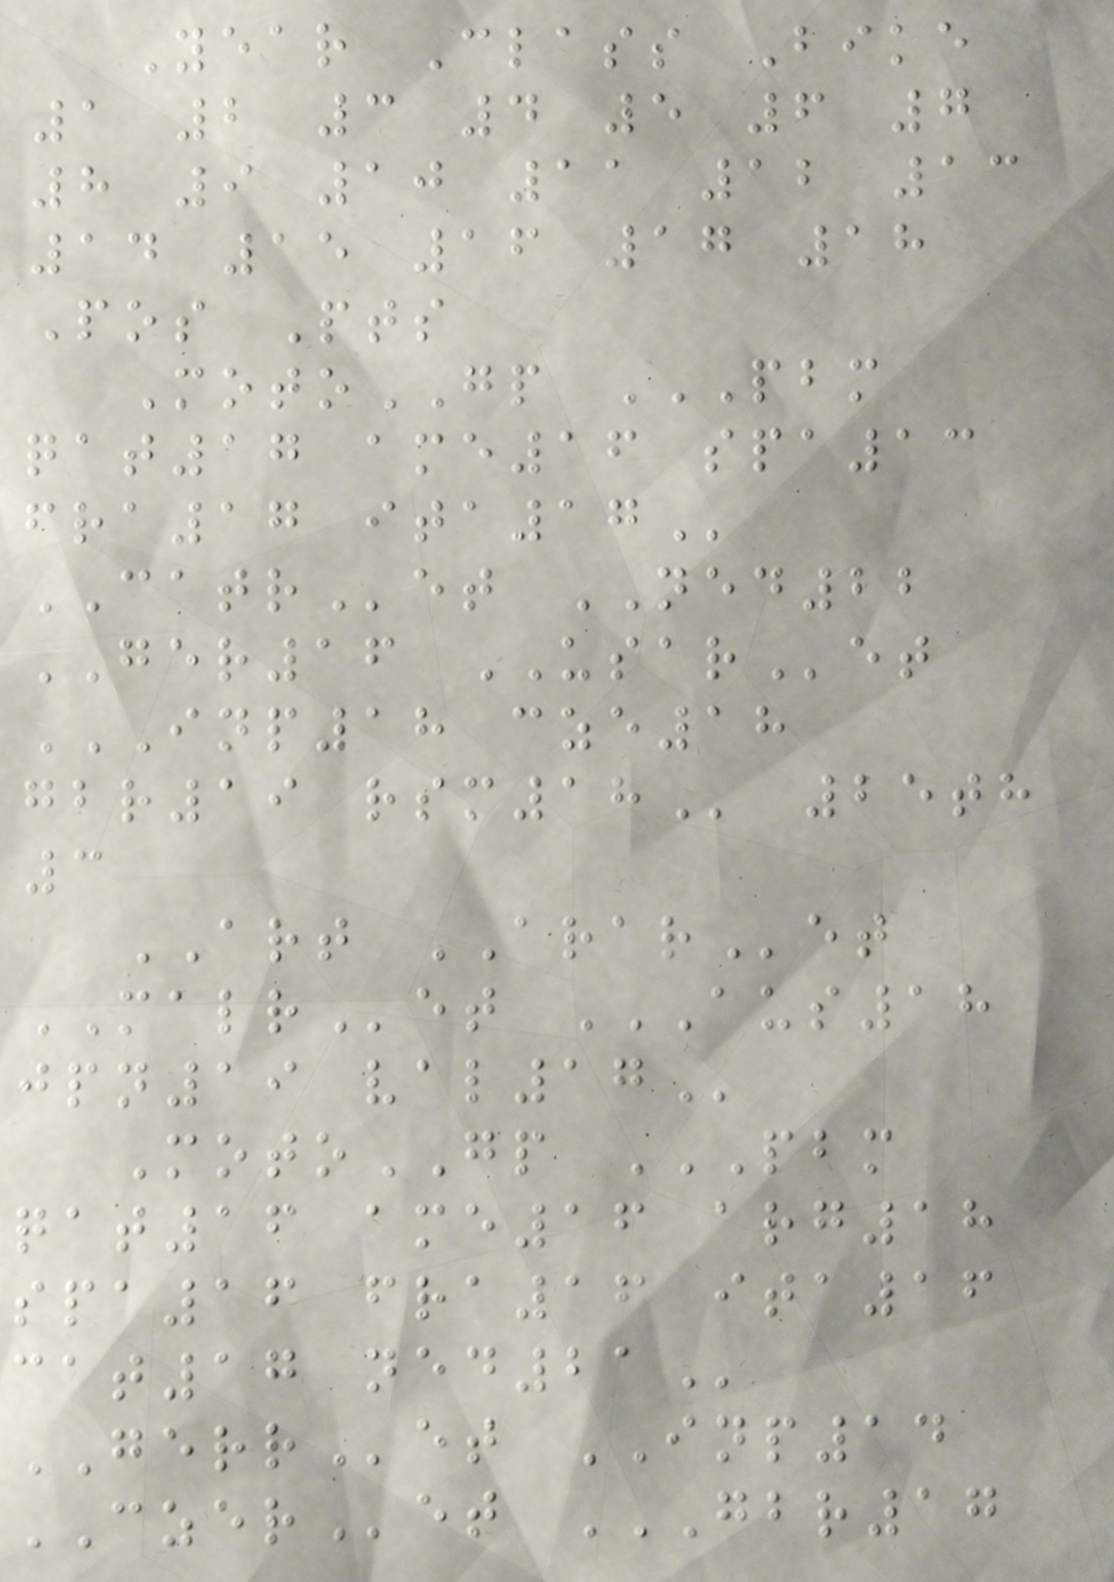Year Class Bike
1 2 3 4 5 6 7
8 9 10 11 12 13
14 15 16 17 18
Pos Pts
MotoGP PBM
QAT17 AME16 SPA13
FRA17 ITA17
CATRet NED22
GER16 USARet
INP18 CZE18
GBR19 RSM18 25th
3
ART ARARet
MALRet AUS18
JPN19 VAL17
MotoGP PBM
QAT16 AME16 ARG18
SPA16 FRA16 ITA16
CAT17 NED21
GERRet INP14
CZERet GBR17
